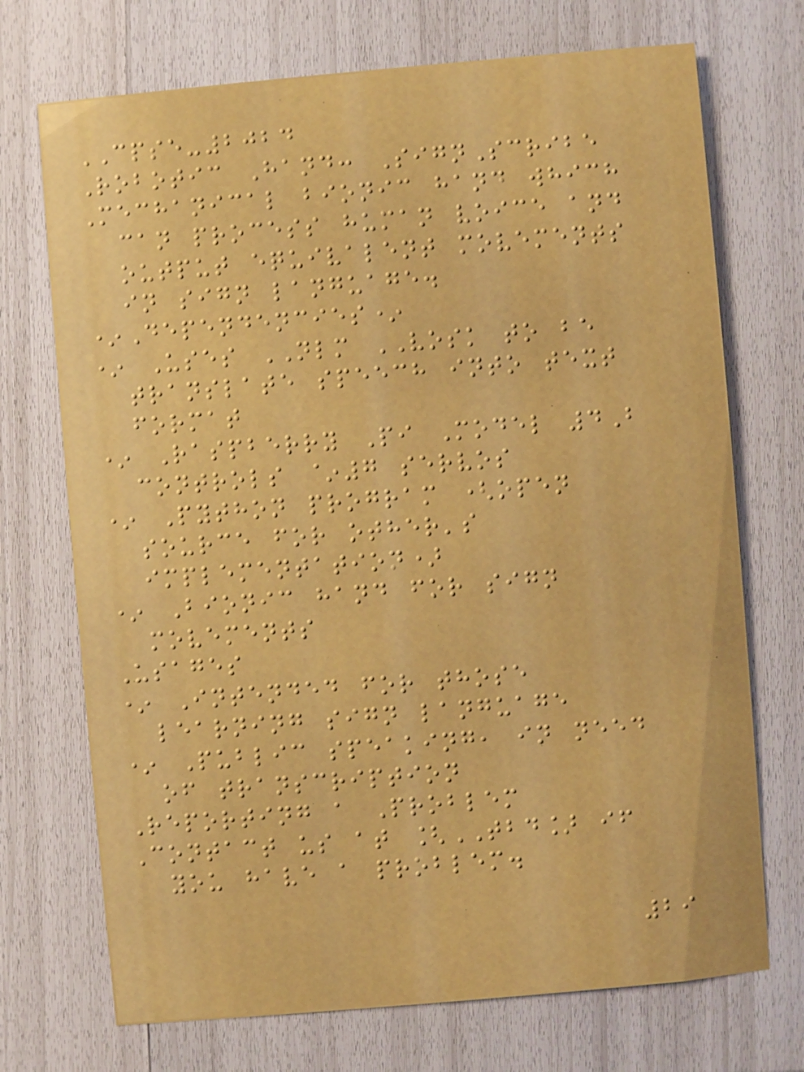CPSE-2024
Robotic Hand: SignScribe
Mechanical bionic hand which
can process human voice and
output equivalent movements
in sign language.
*Dependencies*
* Uses NLM VOSK to be
translate speech into text
format
* Raspberry Pi Model 4B
controls ~7 servos
* Python program (open
source for other's
implementation)
* Bionic hand for sign
movements
Usages
* Intended for those
learning sign language
* Public speaking, in need
of transcription
Reporting a Problem
Contact us at [TBD] if
you have a problem.
29
